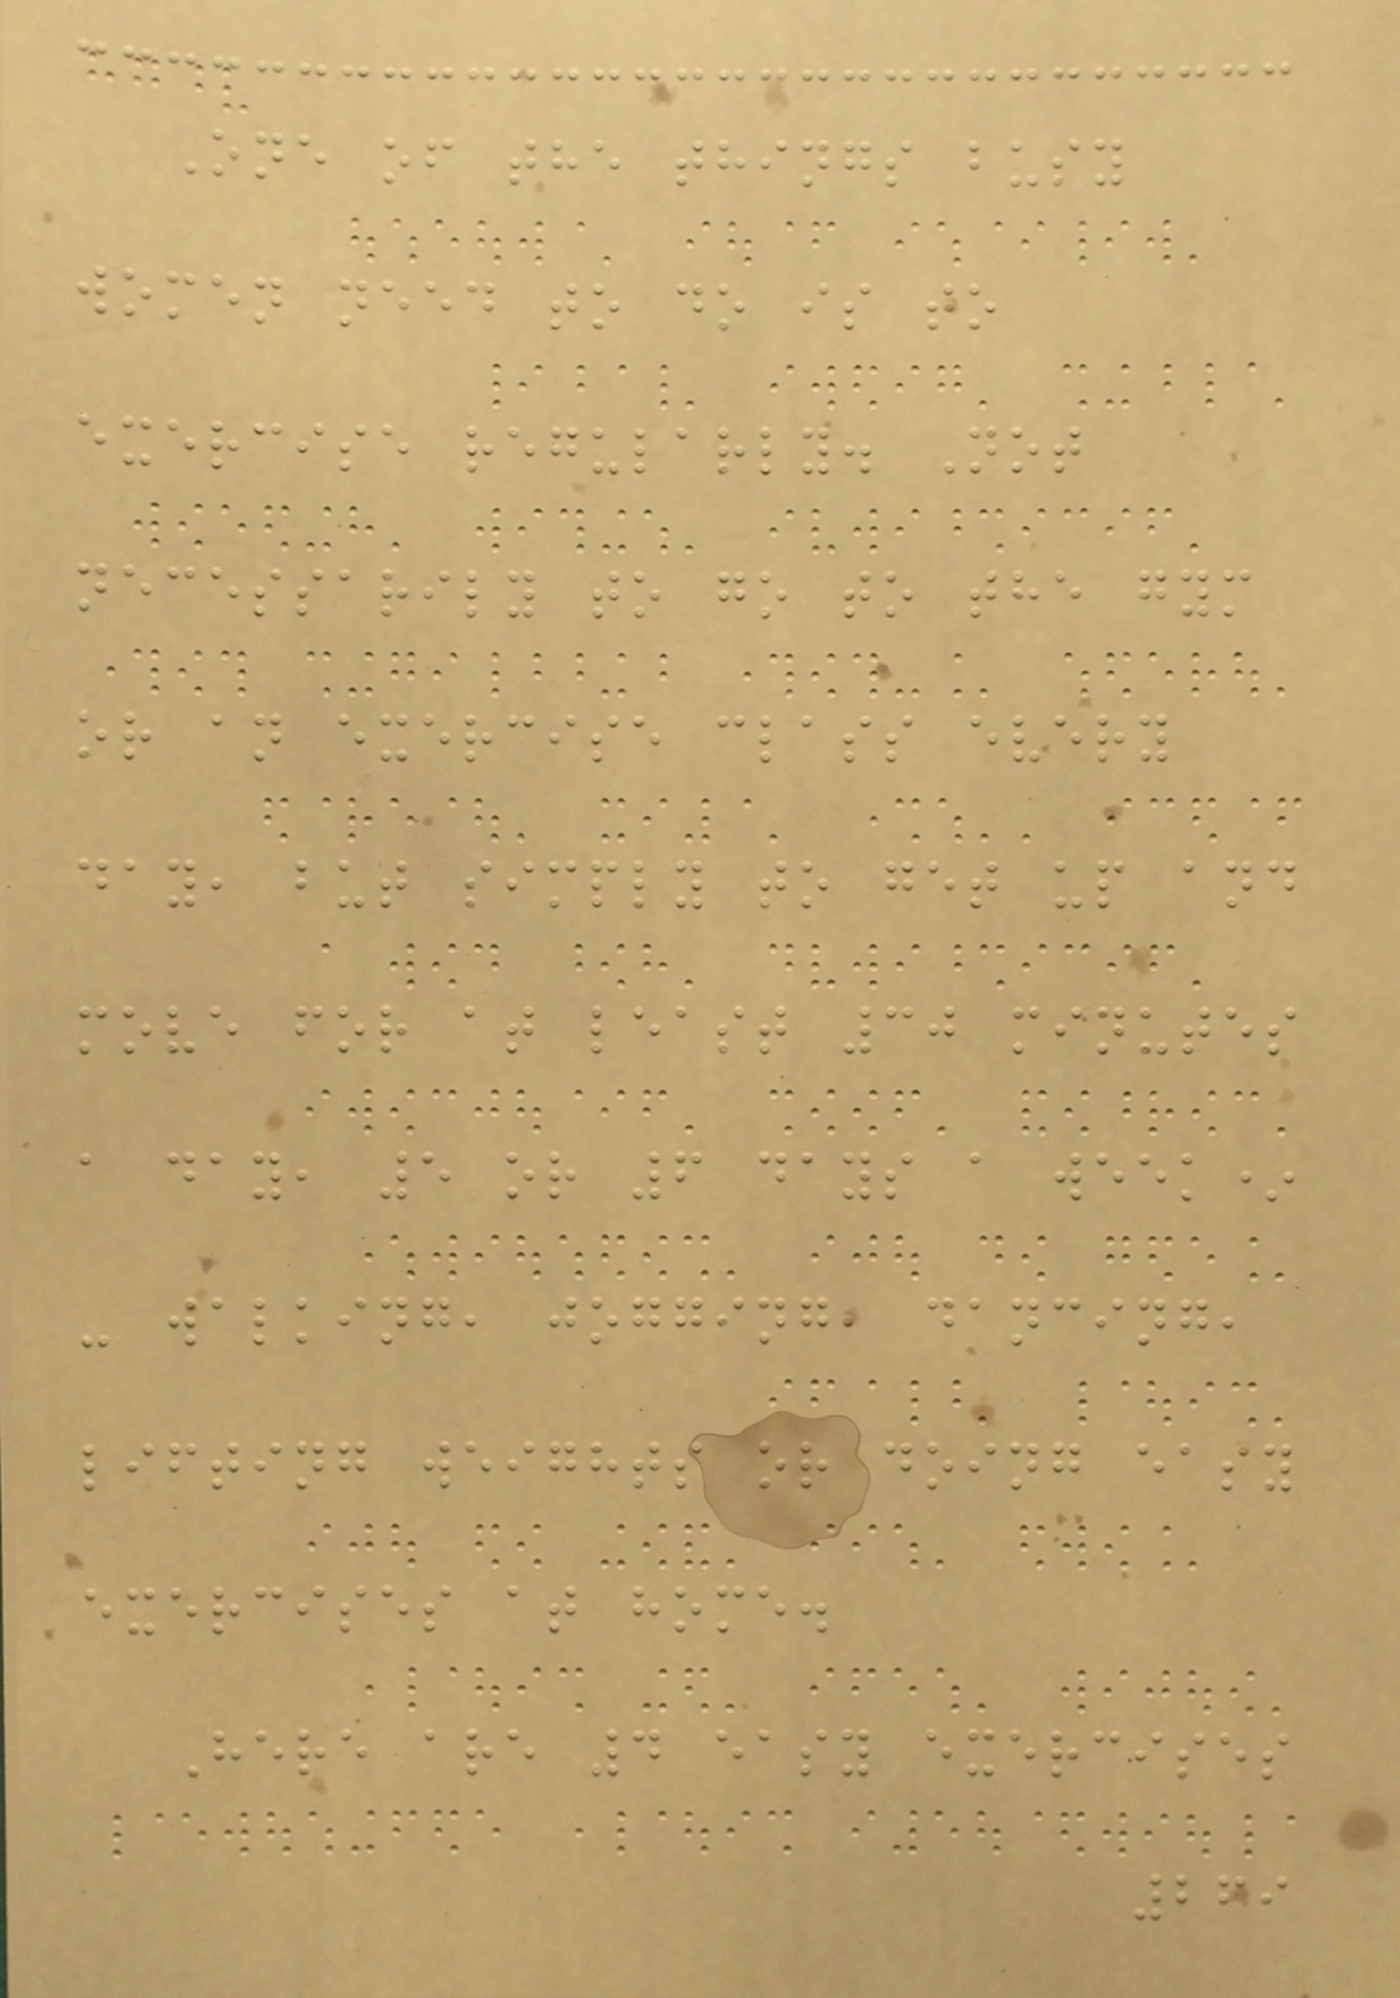One of the things busy
women need to do is to
exercise regularly. Not
necessarily to go to the gym
or an exercise class every
day, but simply to get up and
move for at least 30 minutes
a day, 5 or 6 days a week*
- walking, jogging, dancing,
lifting weights or doing easy
exercises at home.
Here are 4 easy exercises
269
